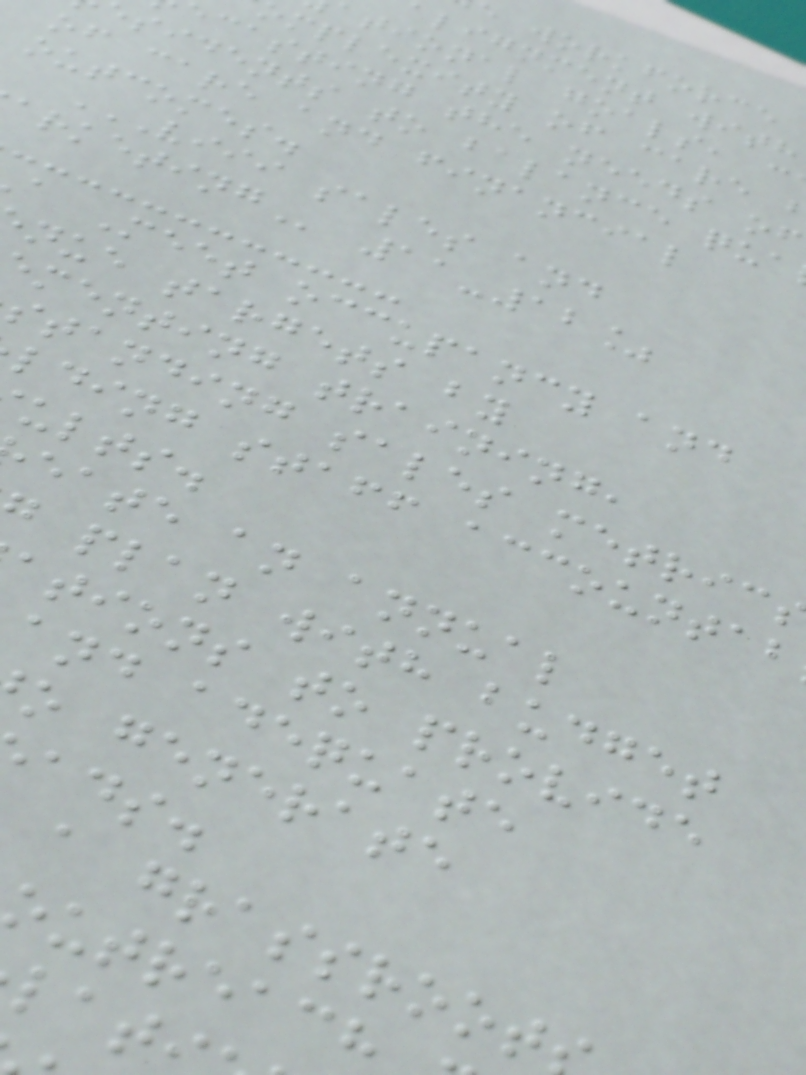e workforce
alignment with
tional goals, c
mplexity of care
casting the needs of
sidents to balance qua
of care and financial
outcomes.
VIII SALES AND
11-12%
a Meet occupancy and
nue targets by
menting training,
standing sales metric
lding staff accountab
ults.
eate an annual
plan with budget
ations to provide
and adequate
o generate
ads.
a grassroot
